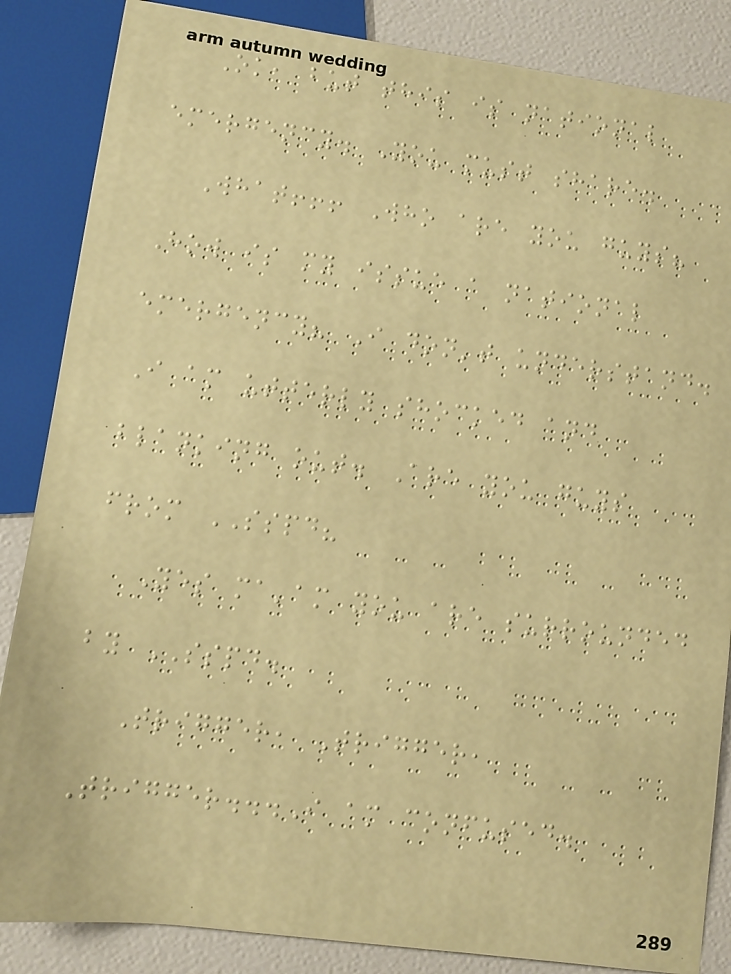Ok, but this is national
emergency. You must share.
What!!! Who are you guys?
How is my issue a national
emergency? I don't understand.
I am utterly shocked and
blanking out. Are you guys
from SSPD?
Yes ma'am you are surrounded
by SSPD.
Trigger, Trigger,
Trigger...I am confused.
